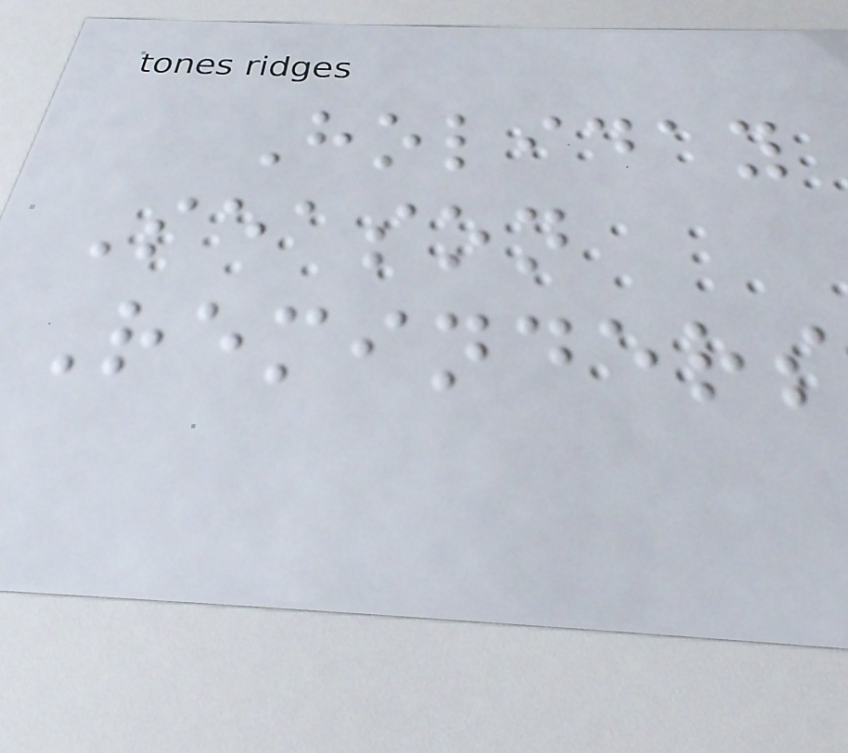Holiday
Season
Reminders
